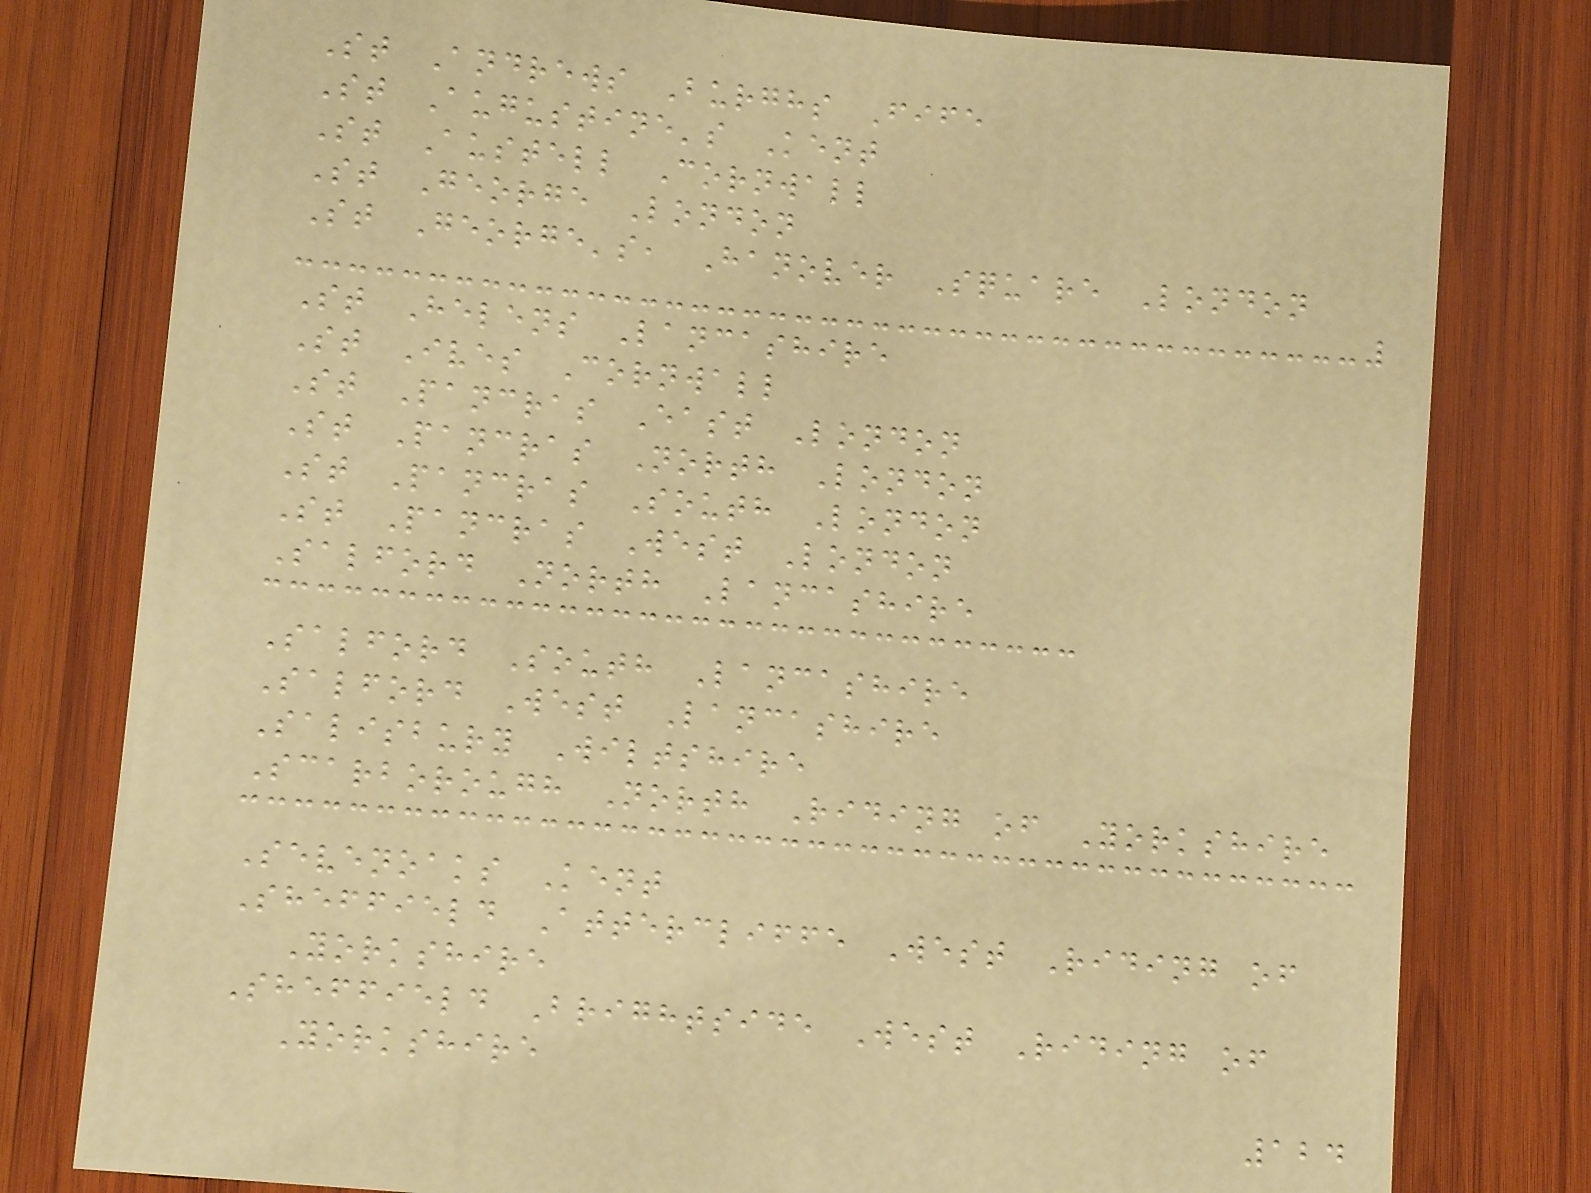St Andrews Burghs Fife
St Augustine's Kent
St Austell Cornwall
St George London
St George's, Hanover Square London
St Helens Lancashire
St Ives Cornwall
St Pancras East London
St Pancras North London
St Pancras South London
St Pancras West London
Salford North Lancashire
Salford South Lancashire
Salford West Lancashire
Salisbury Wiltshire
Scarborough North Riding of Yorkshire
Sevenoaks Kent
Sheffield Attercliffe West Riding of
Yorkshire
Sheffield Brightside West Riding of
Yorkshire
124
